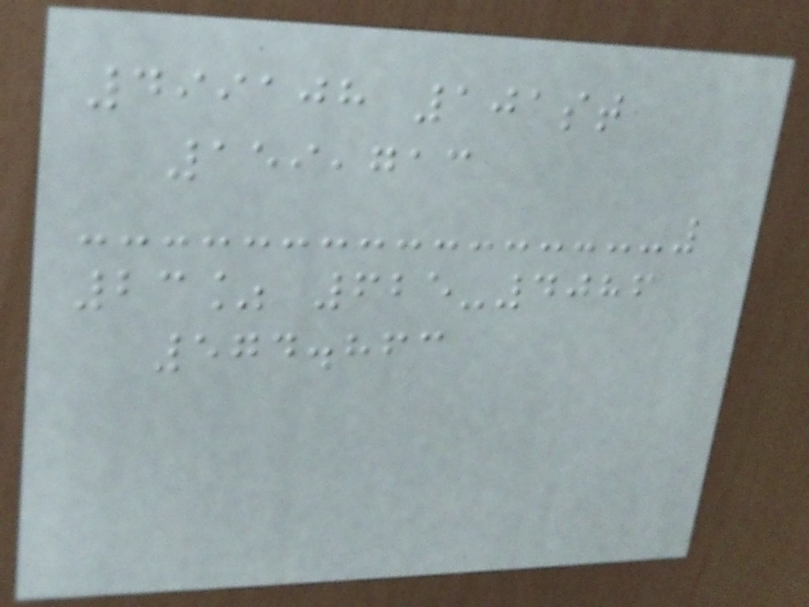499108 101st
159,713
23% 625-4086
574.863
